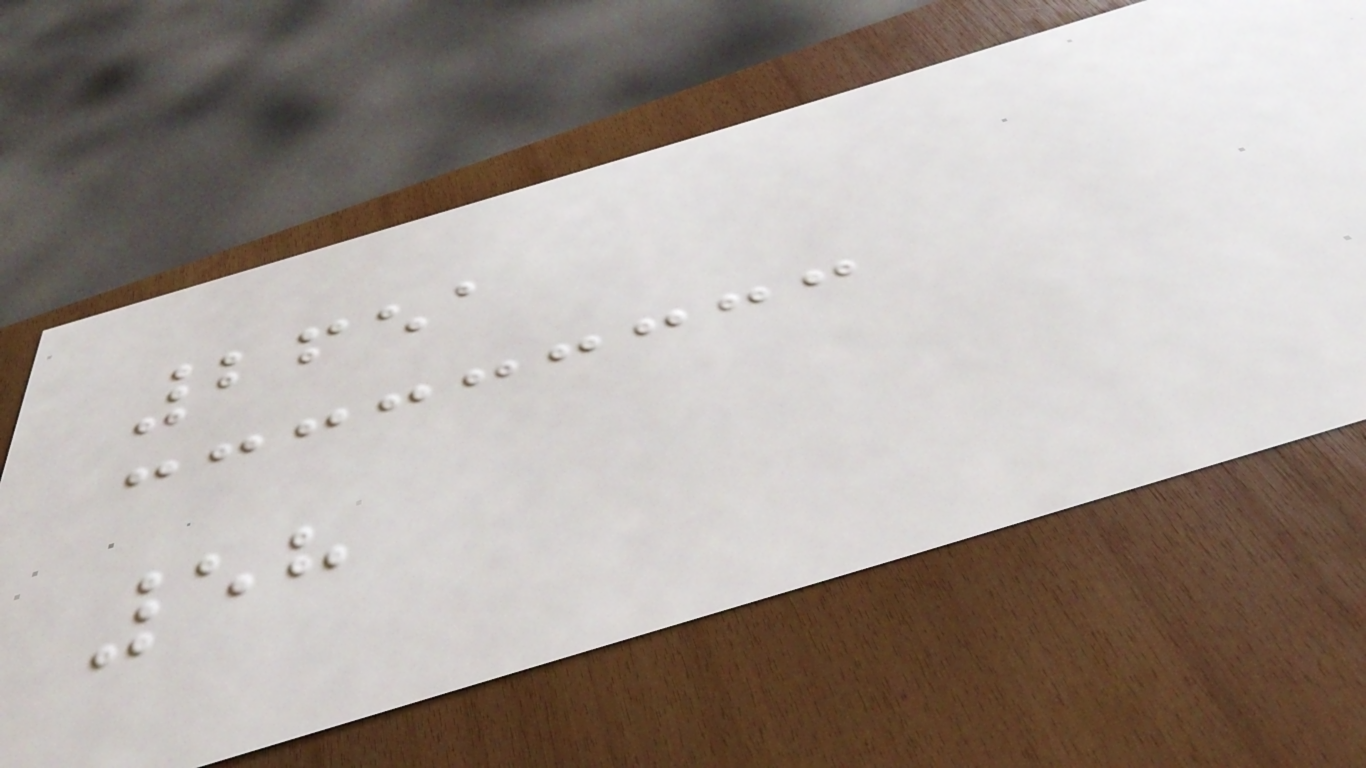2651
58
